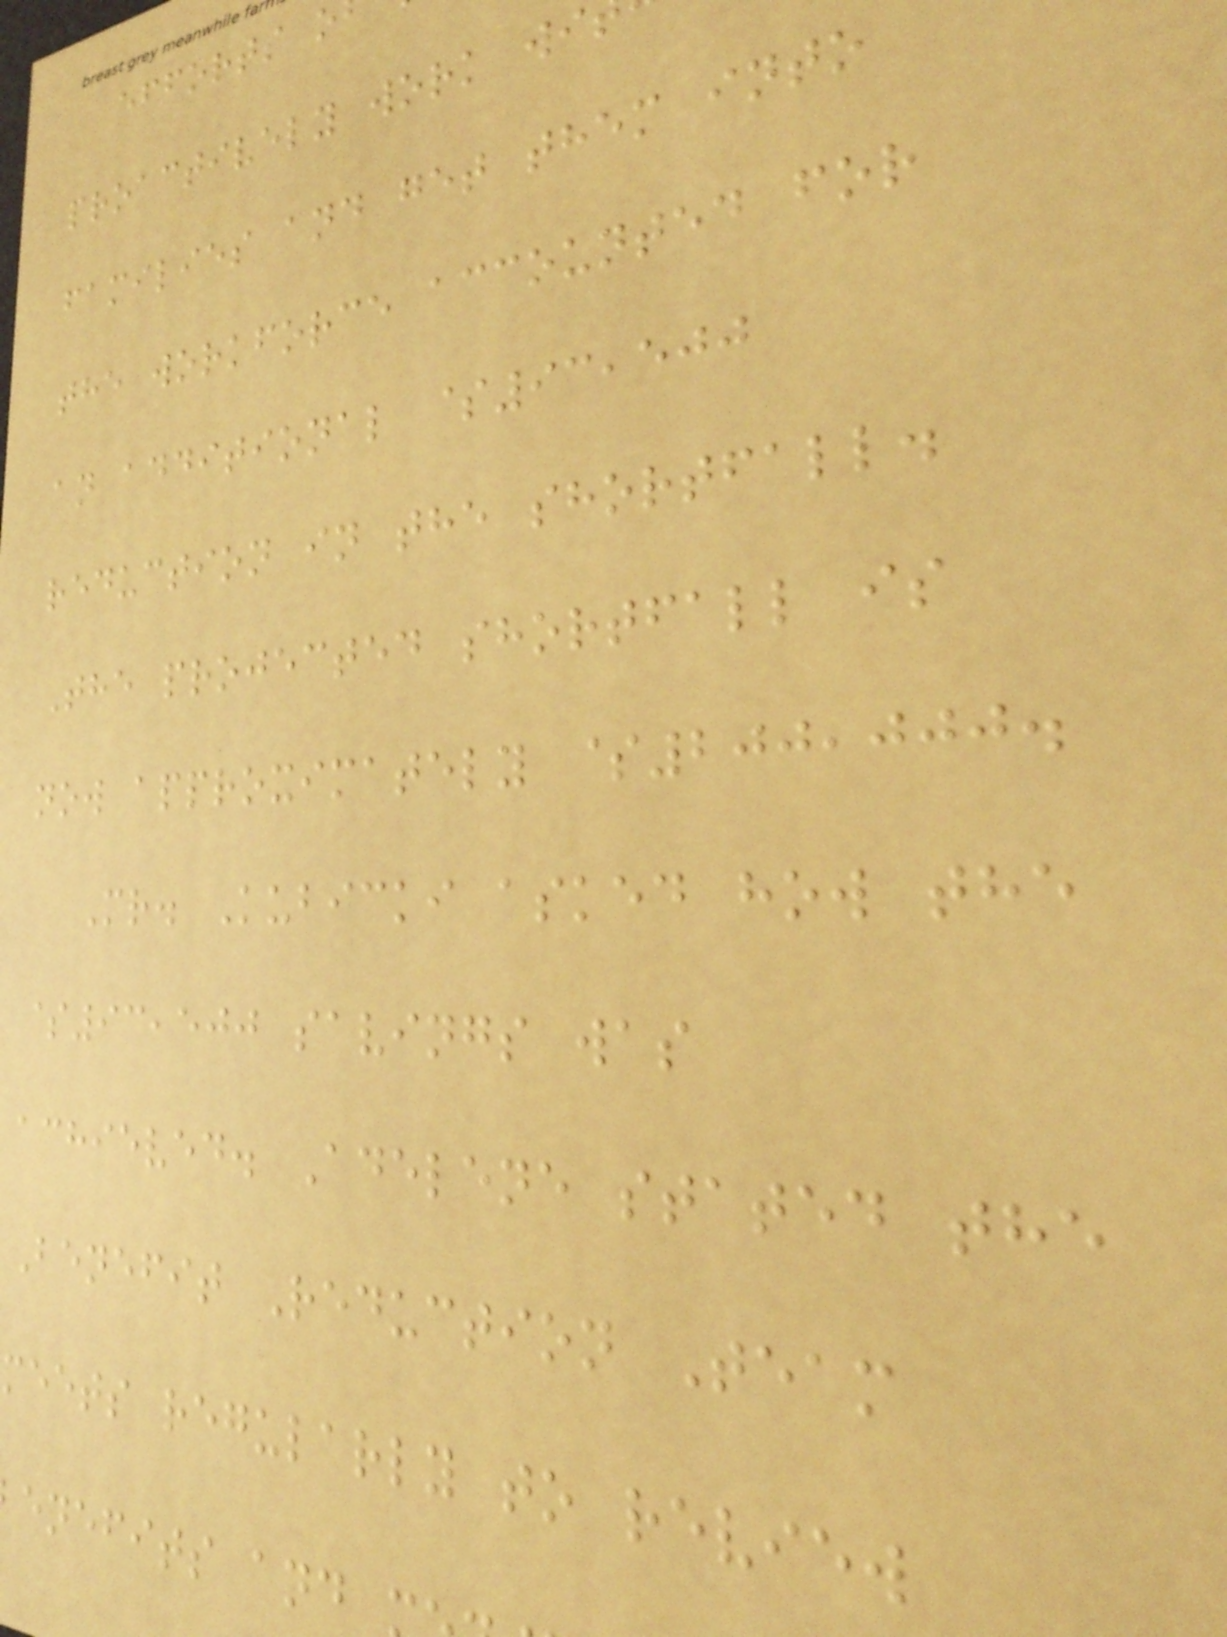efforts o
proactively work wi
families and get them into
the workforce accounted for
an additional $93,500
reduction in the shortfall.
The projected shortfall is
now approximately $200,000.
Mr. Kubicki asked how the
$93,500 savings was
achieved. Adelene stated the
Benefit Reduction Team
meets regularly to review
enefits and
